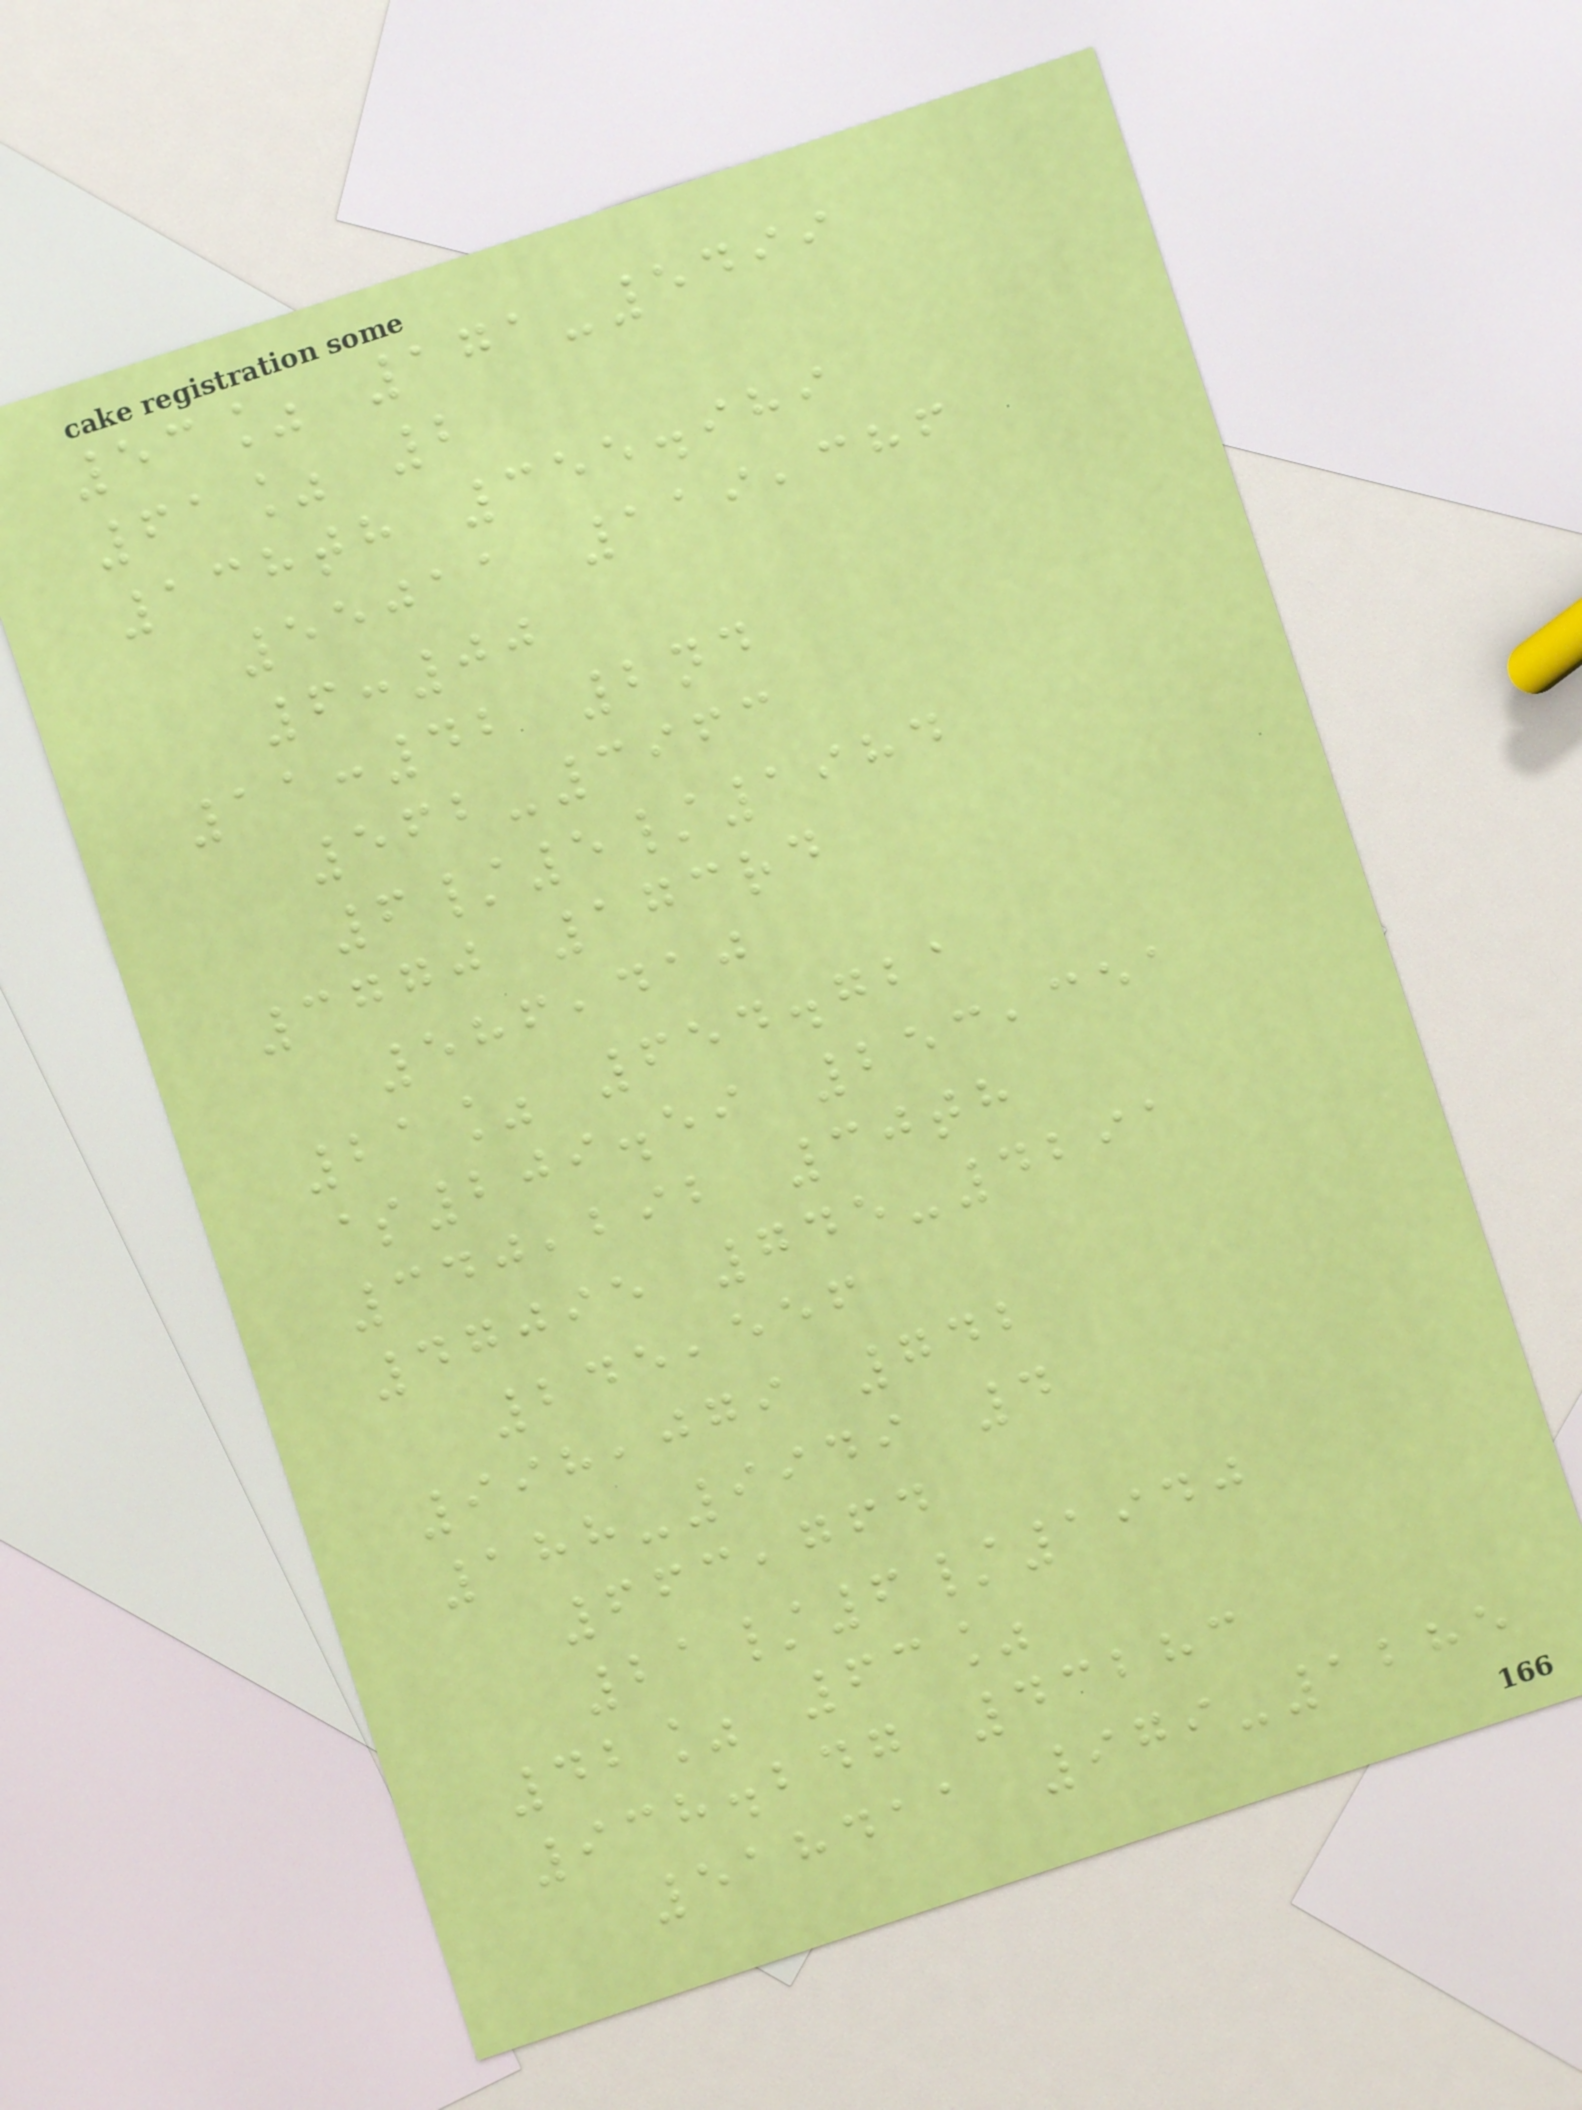53% 171-5499
61% 2
138th 355.989
55011 119,386
6:00
11:42 2nd
562-3963
6/5/1984
3770 173rd
586,410
21% 654.721
$209.59 253,351
340,292 30th
47095 745-4291
245,556
998,079 742
188-9949 4
663,764
21/6/1940
42% 63%
938.247 43283
518411 979-1285
